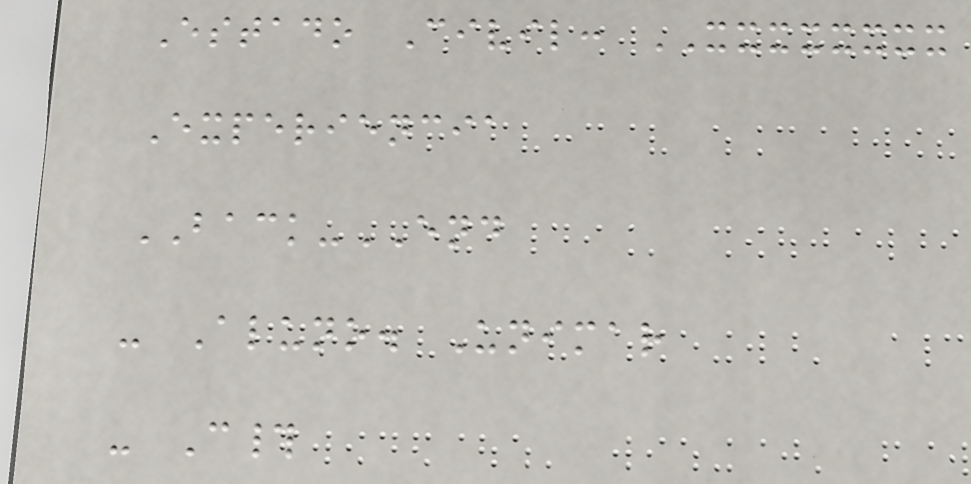Estado Civil: XXXXXXXX
Experiencia
BACK-END
- Aluno. Unimar
- C#
